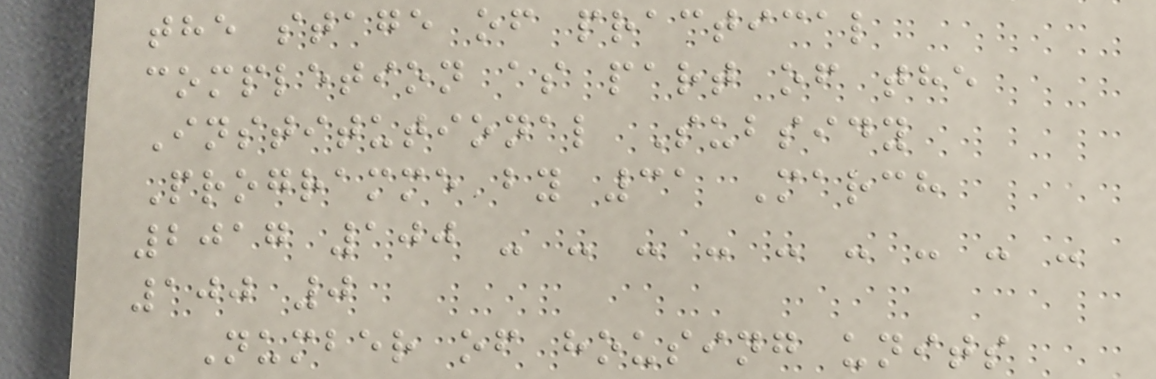the stage of practical
completion as part of the
Institutional Subsidy
Programme by 31 March
2017 100 - - - - - - - - -
100 0
Number of housing units
